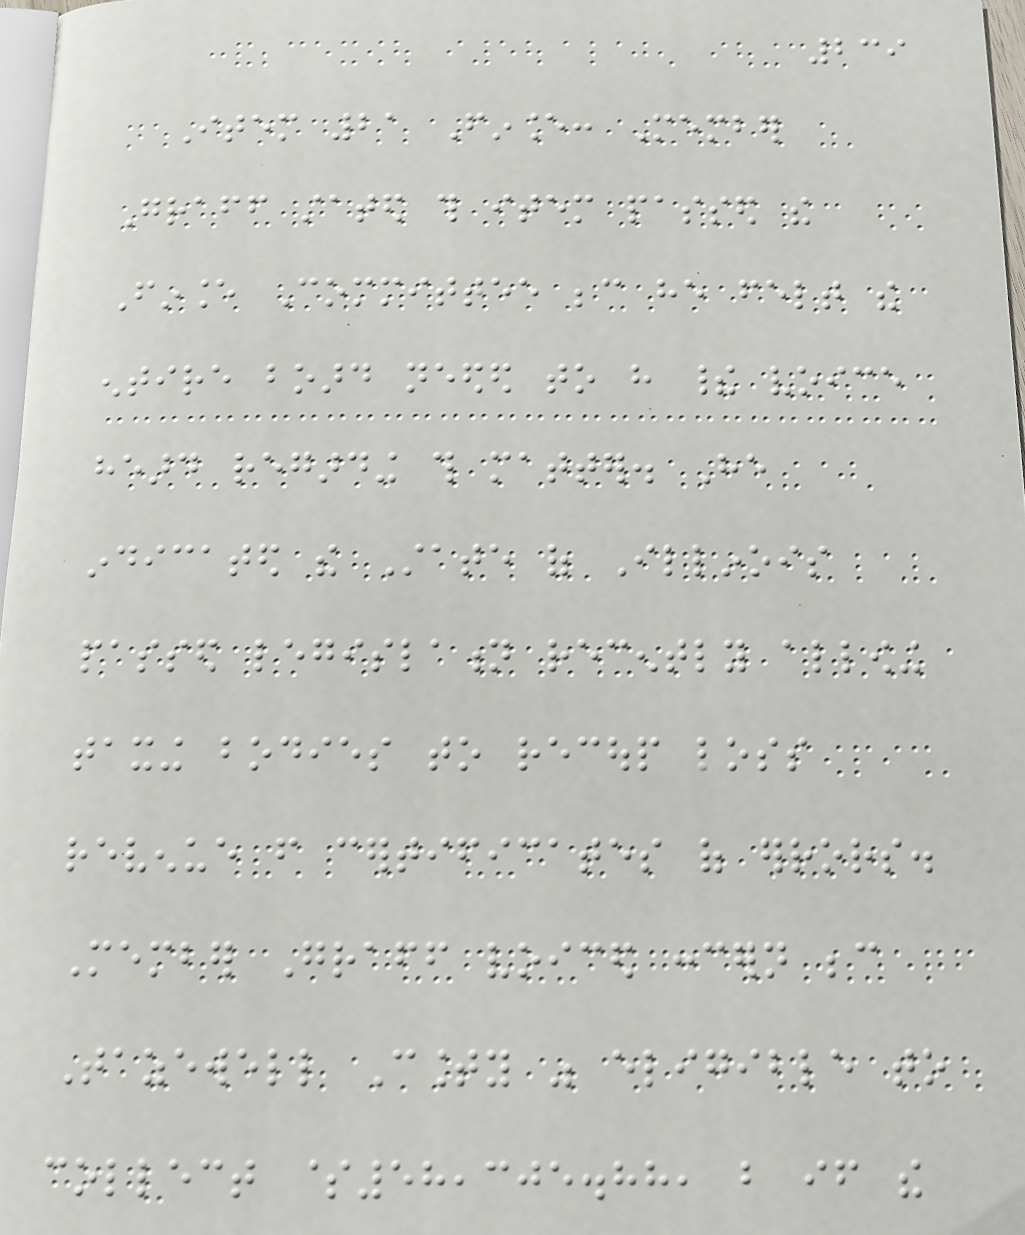239
Item 21 Finance: Member
Graff stated this item passed the
Finance Committee because he felt the
entire board needed to have their voice
heard regarding this matter. He
indicated the State of Illinois
passed legislation recently allowing
taxing bodies to recoup loss
revenue from certificates of errors.
Member Graff voiced concern because
Tazewell County was eligible to
collect $58,305.88, but if the
